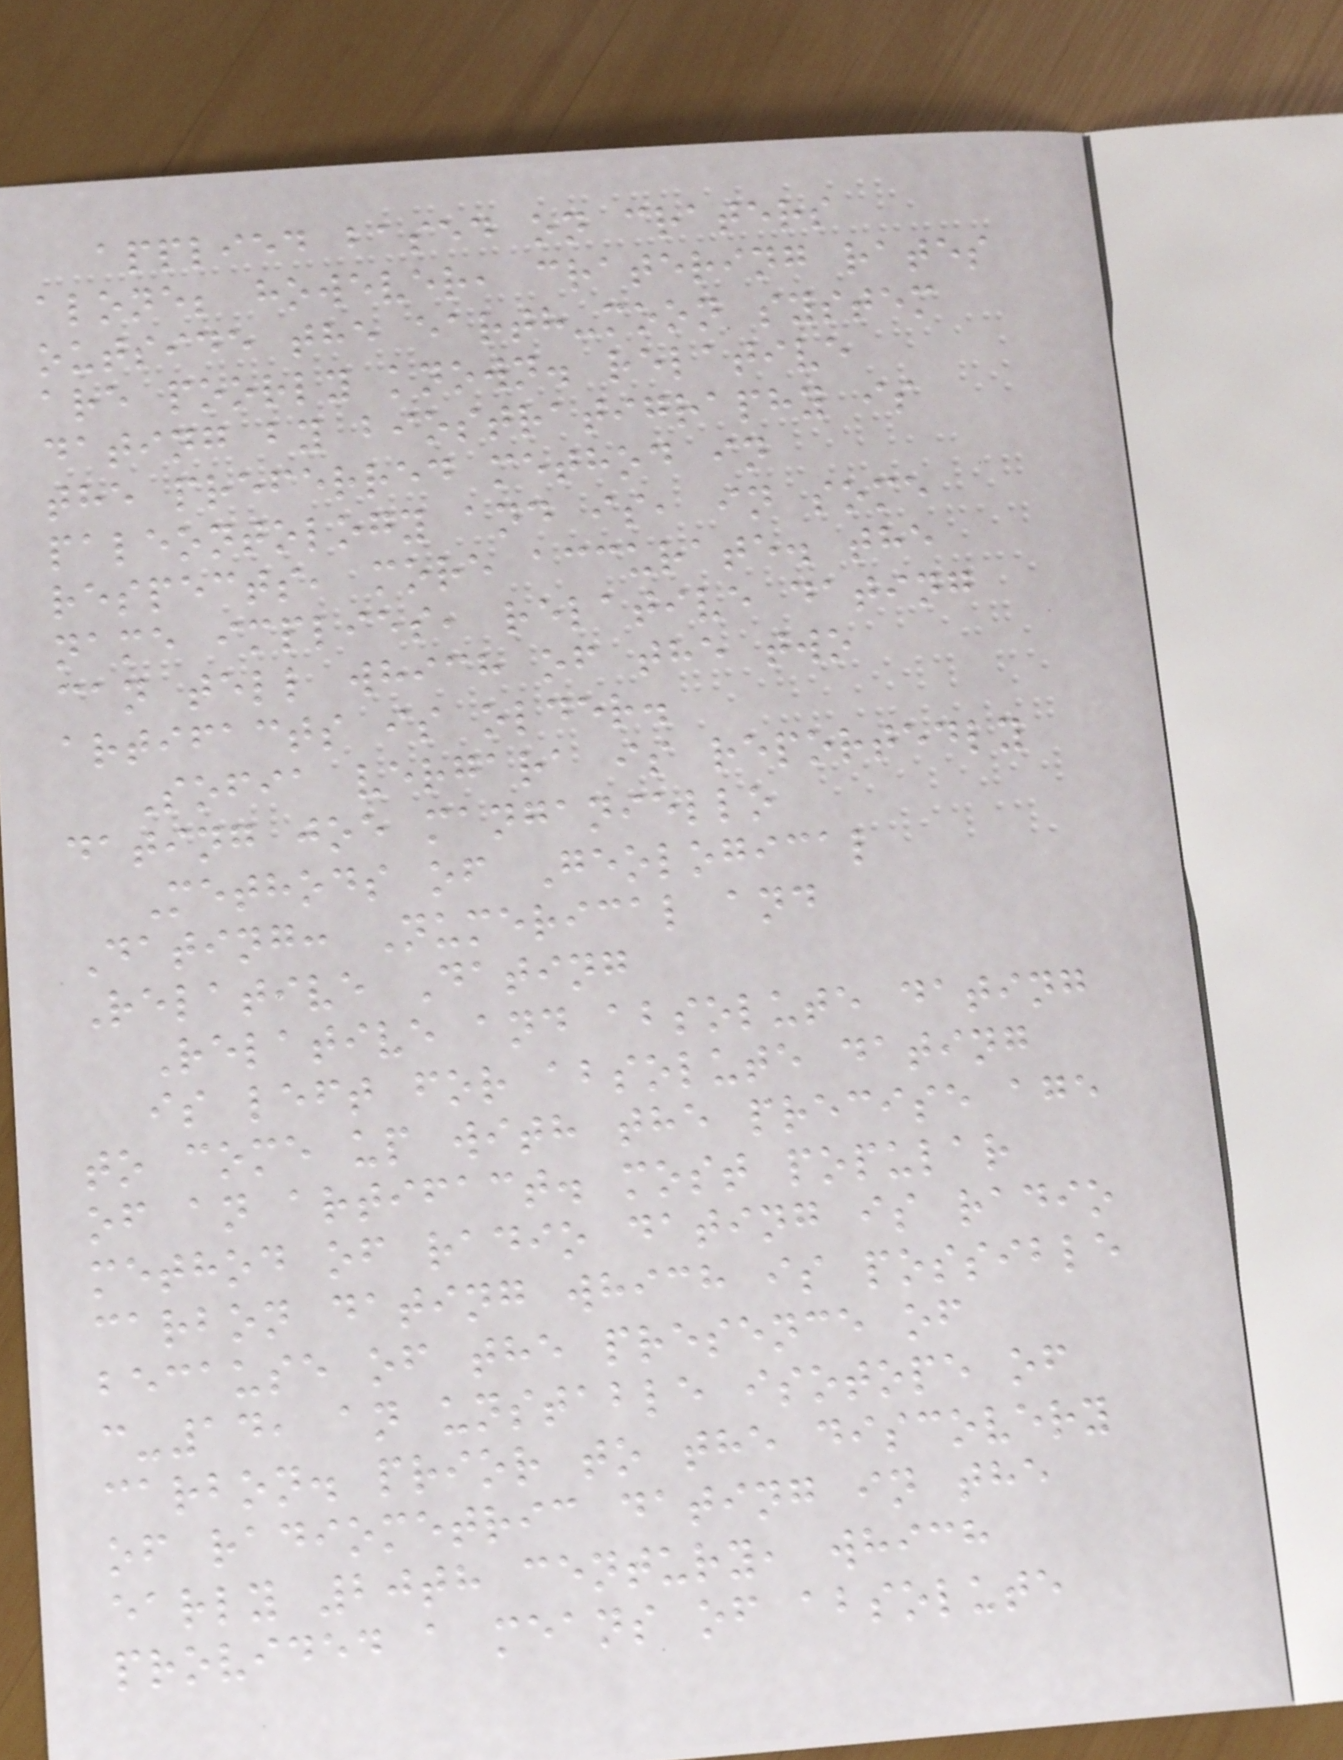applied based on craters
alone; however, cratering rates
outside the earth-moon system
are poorly known. relative
dating by biostratigraphy is
the preferred method in
paleontology and is, in some
respects, more accurate. the
name implies, relative dating
can tell which of the two
artifacts is older.
Sofia vergara is reportedly
dating joe manganiello
Methods of Geological
Dating: Numerical and
Relative Dating
Relative and absolute dating
is left for absolute dating
to come up with the precise age
of an artifact. most popular
method of radio dating is radio
carbon dating which is possible
because of the presence of
c-14, an unstable isotope of
carbon. prior to the discovery
of radiometric dating in the
early 20th century, which
provided a means of absolute
